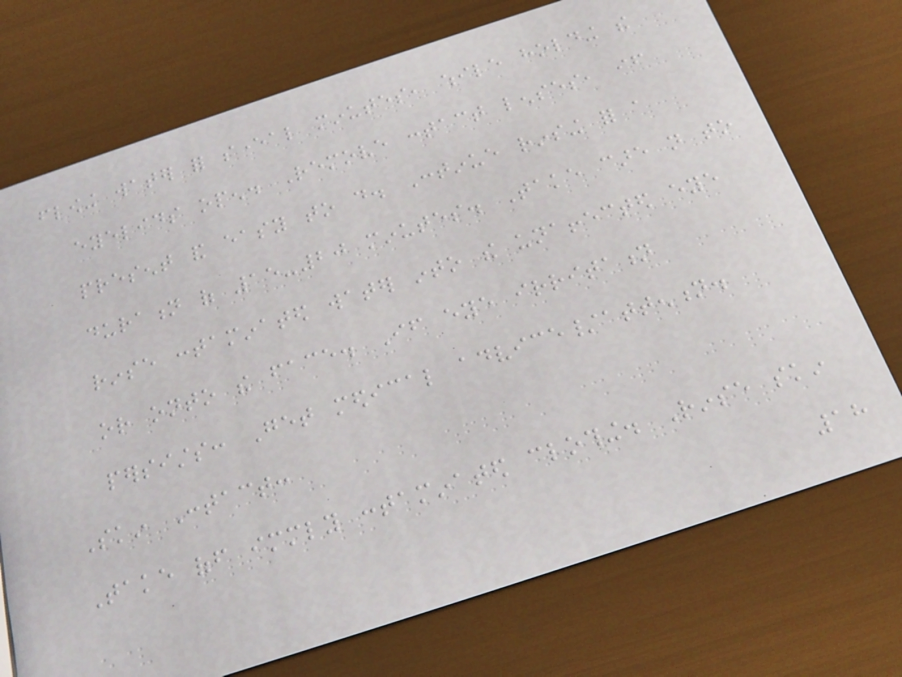flowing water for several minutes, while holding the
eyelids open. Remove contact lenses, if
present and easy to do. Continue rinsing for a
duration of 15-20 minutes. Take care not to
rinse contaminated water into the unaffected eye
or onto the face. If eye irritation
persists: Get medical advice/attention.
Skin Contact:
Take off immediately contaminated clothing. Rinse skin
18
